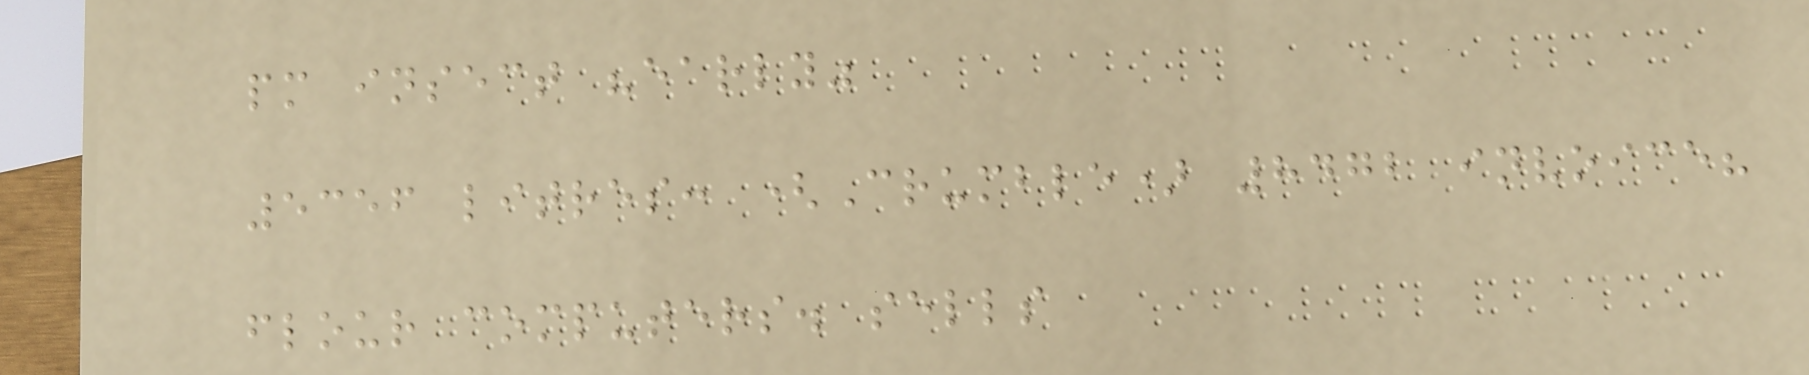pm insect "early"
5356 litres: (Crumble) 8472 invoice?
flour computers. sells
